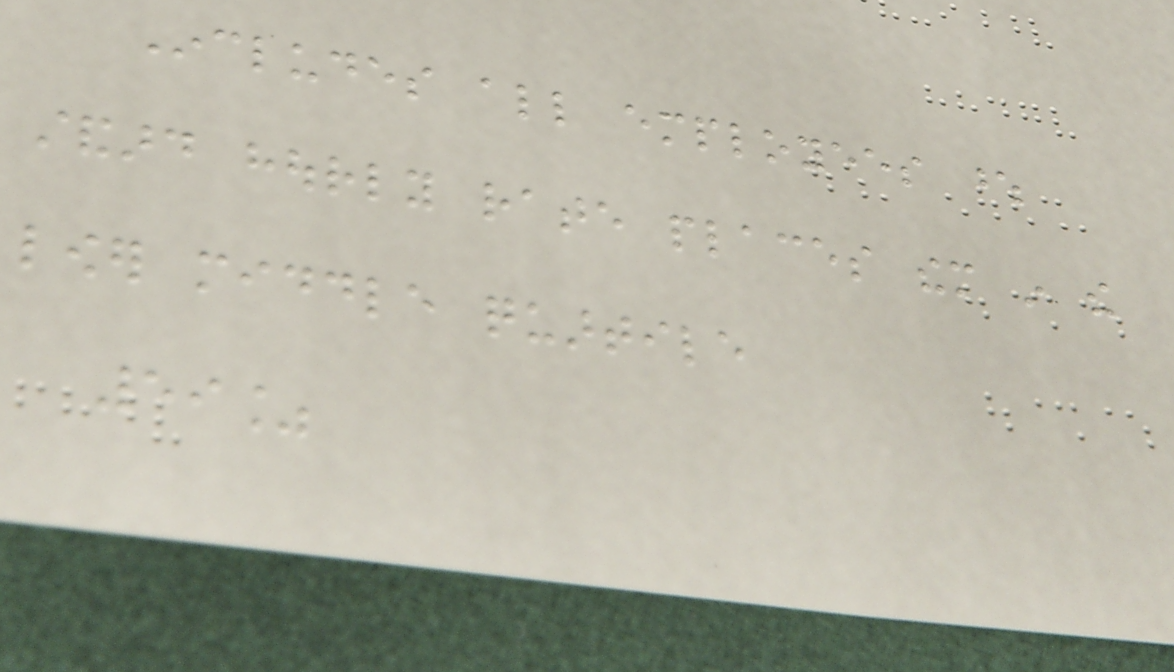Includes all employees whose
standard hourly rate places them in the
lower middle quartile
59%
